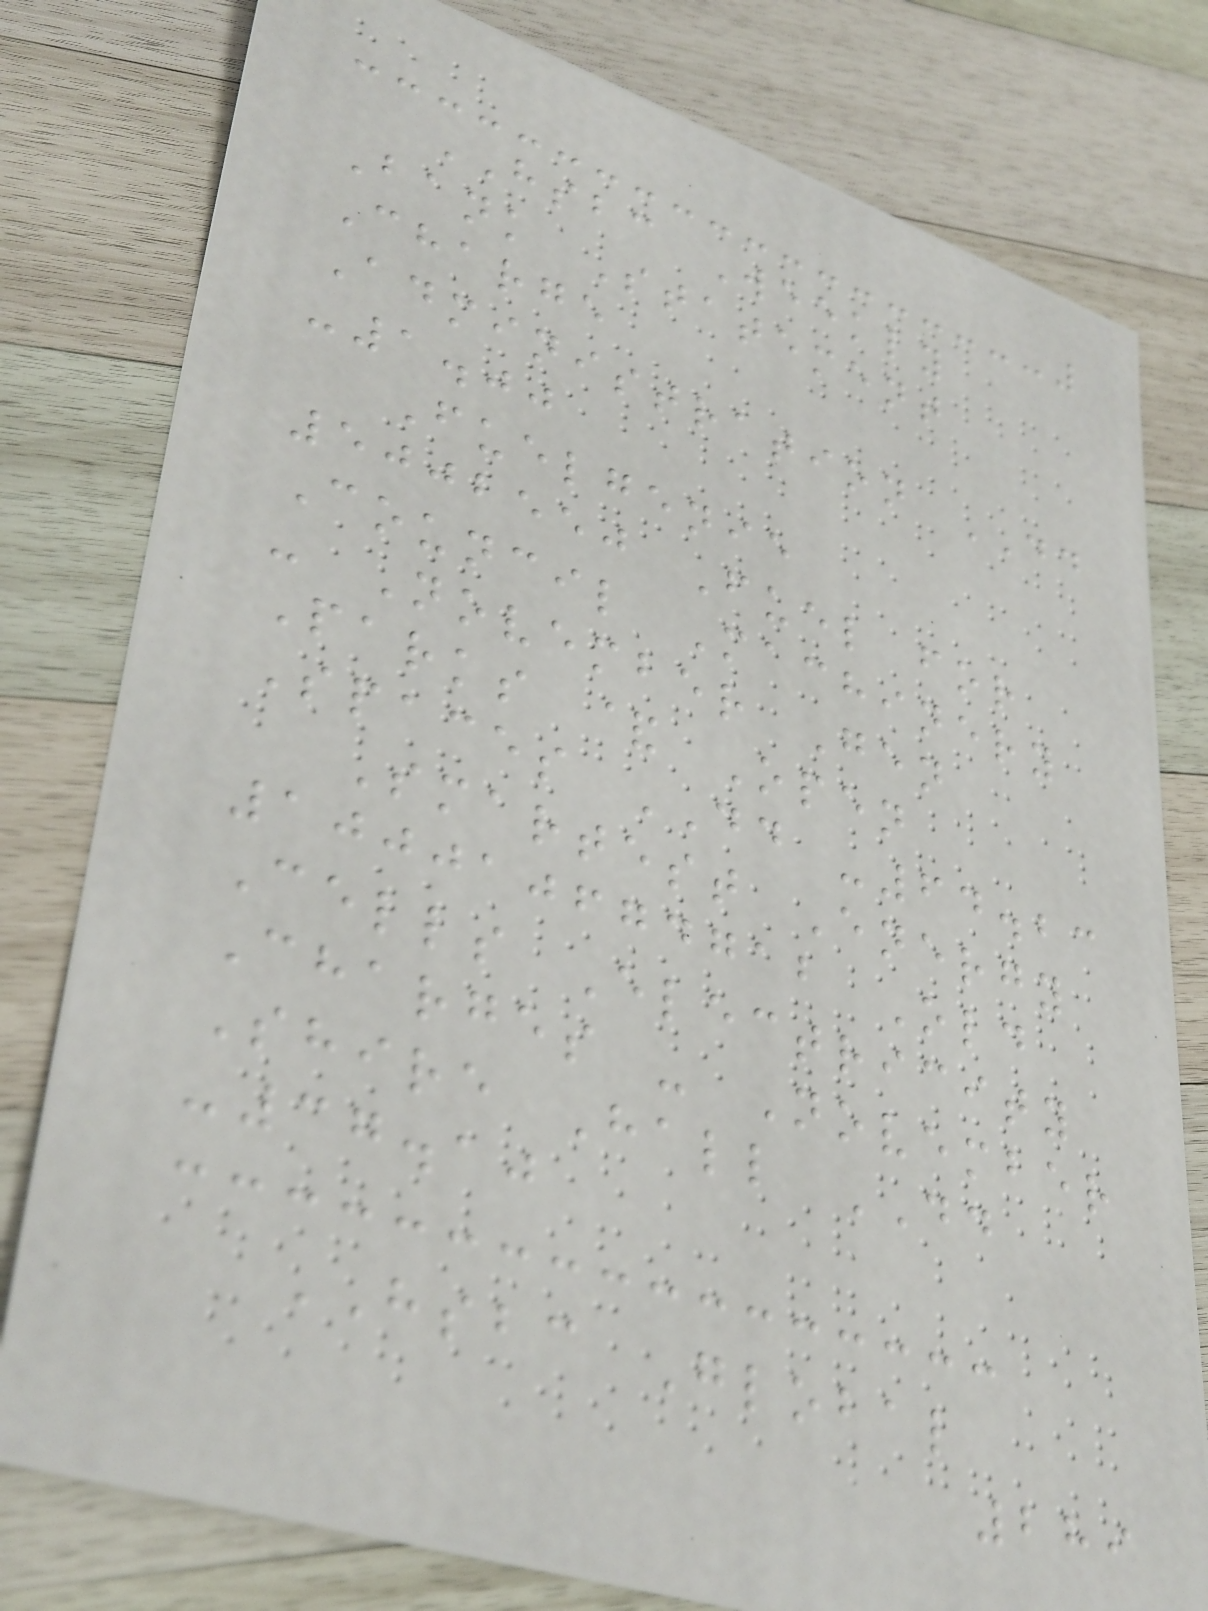HSBC Weekly
Bank Statement
Charge
Administration DD
-1.00
Fuelgenie
5002550 Fuel for
Council Machinery
- November Gen
Parks & Open
Spaces DD -64.23
Smartest Energy
100010674712 Old
Cells Electricity
Charges - November
Shire Hall DD
-37.10
HSBC Global
289
